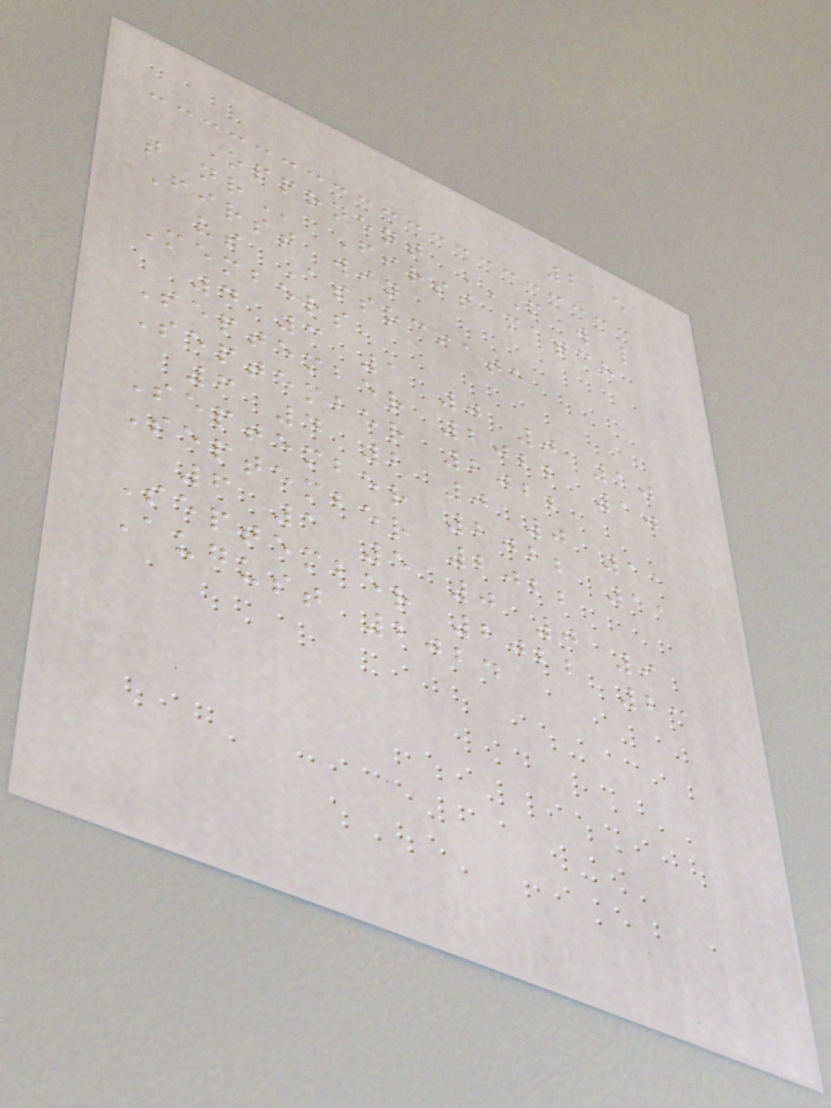215
Opponent M W L
T NR First match
First win
vs Associate
Members
4 3 1 0 0 10
September 2022 10
September 2022
6 4 2 0 0 11
September 2022 11
September 2022
6 1 5 0 0 9
September 2022 23
August 2024
